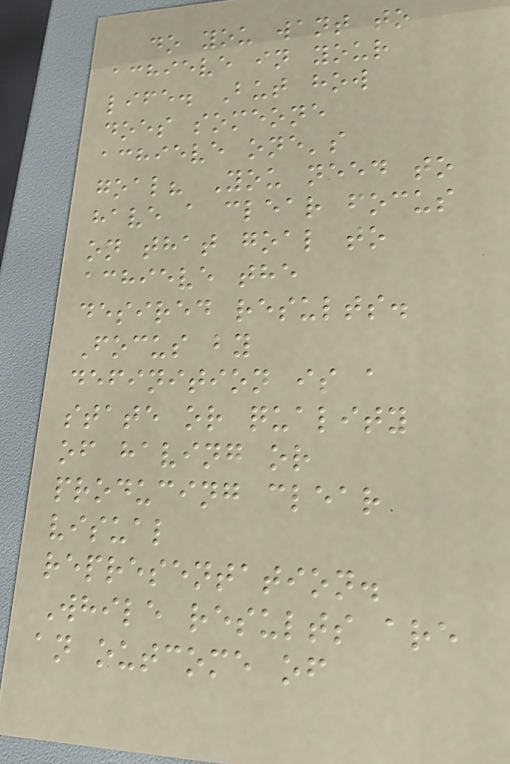do you want to
achieve in your
life. But how
does someone
achieve one's
goal? You need to
have a clear focus
on that goal to
achieve the
desired results.
Focus by
definition is a
state or quality
of having or
producing clear
visual
representation.
While results are
an outcome of
